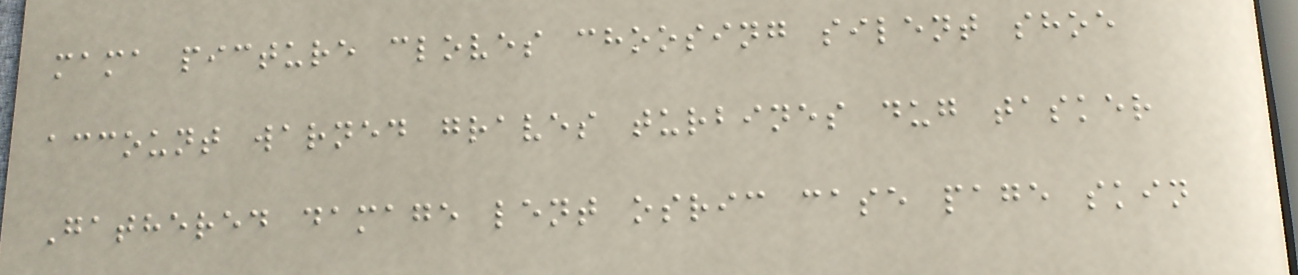mama picture cloves choosing silent shoe
account warned graves turbines dug tasker
Gathered damage lent osric case page skin
